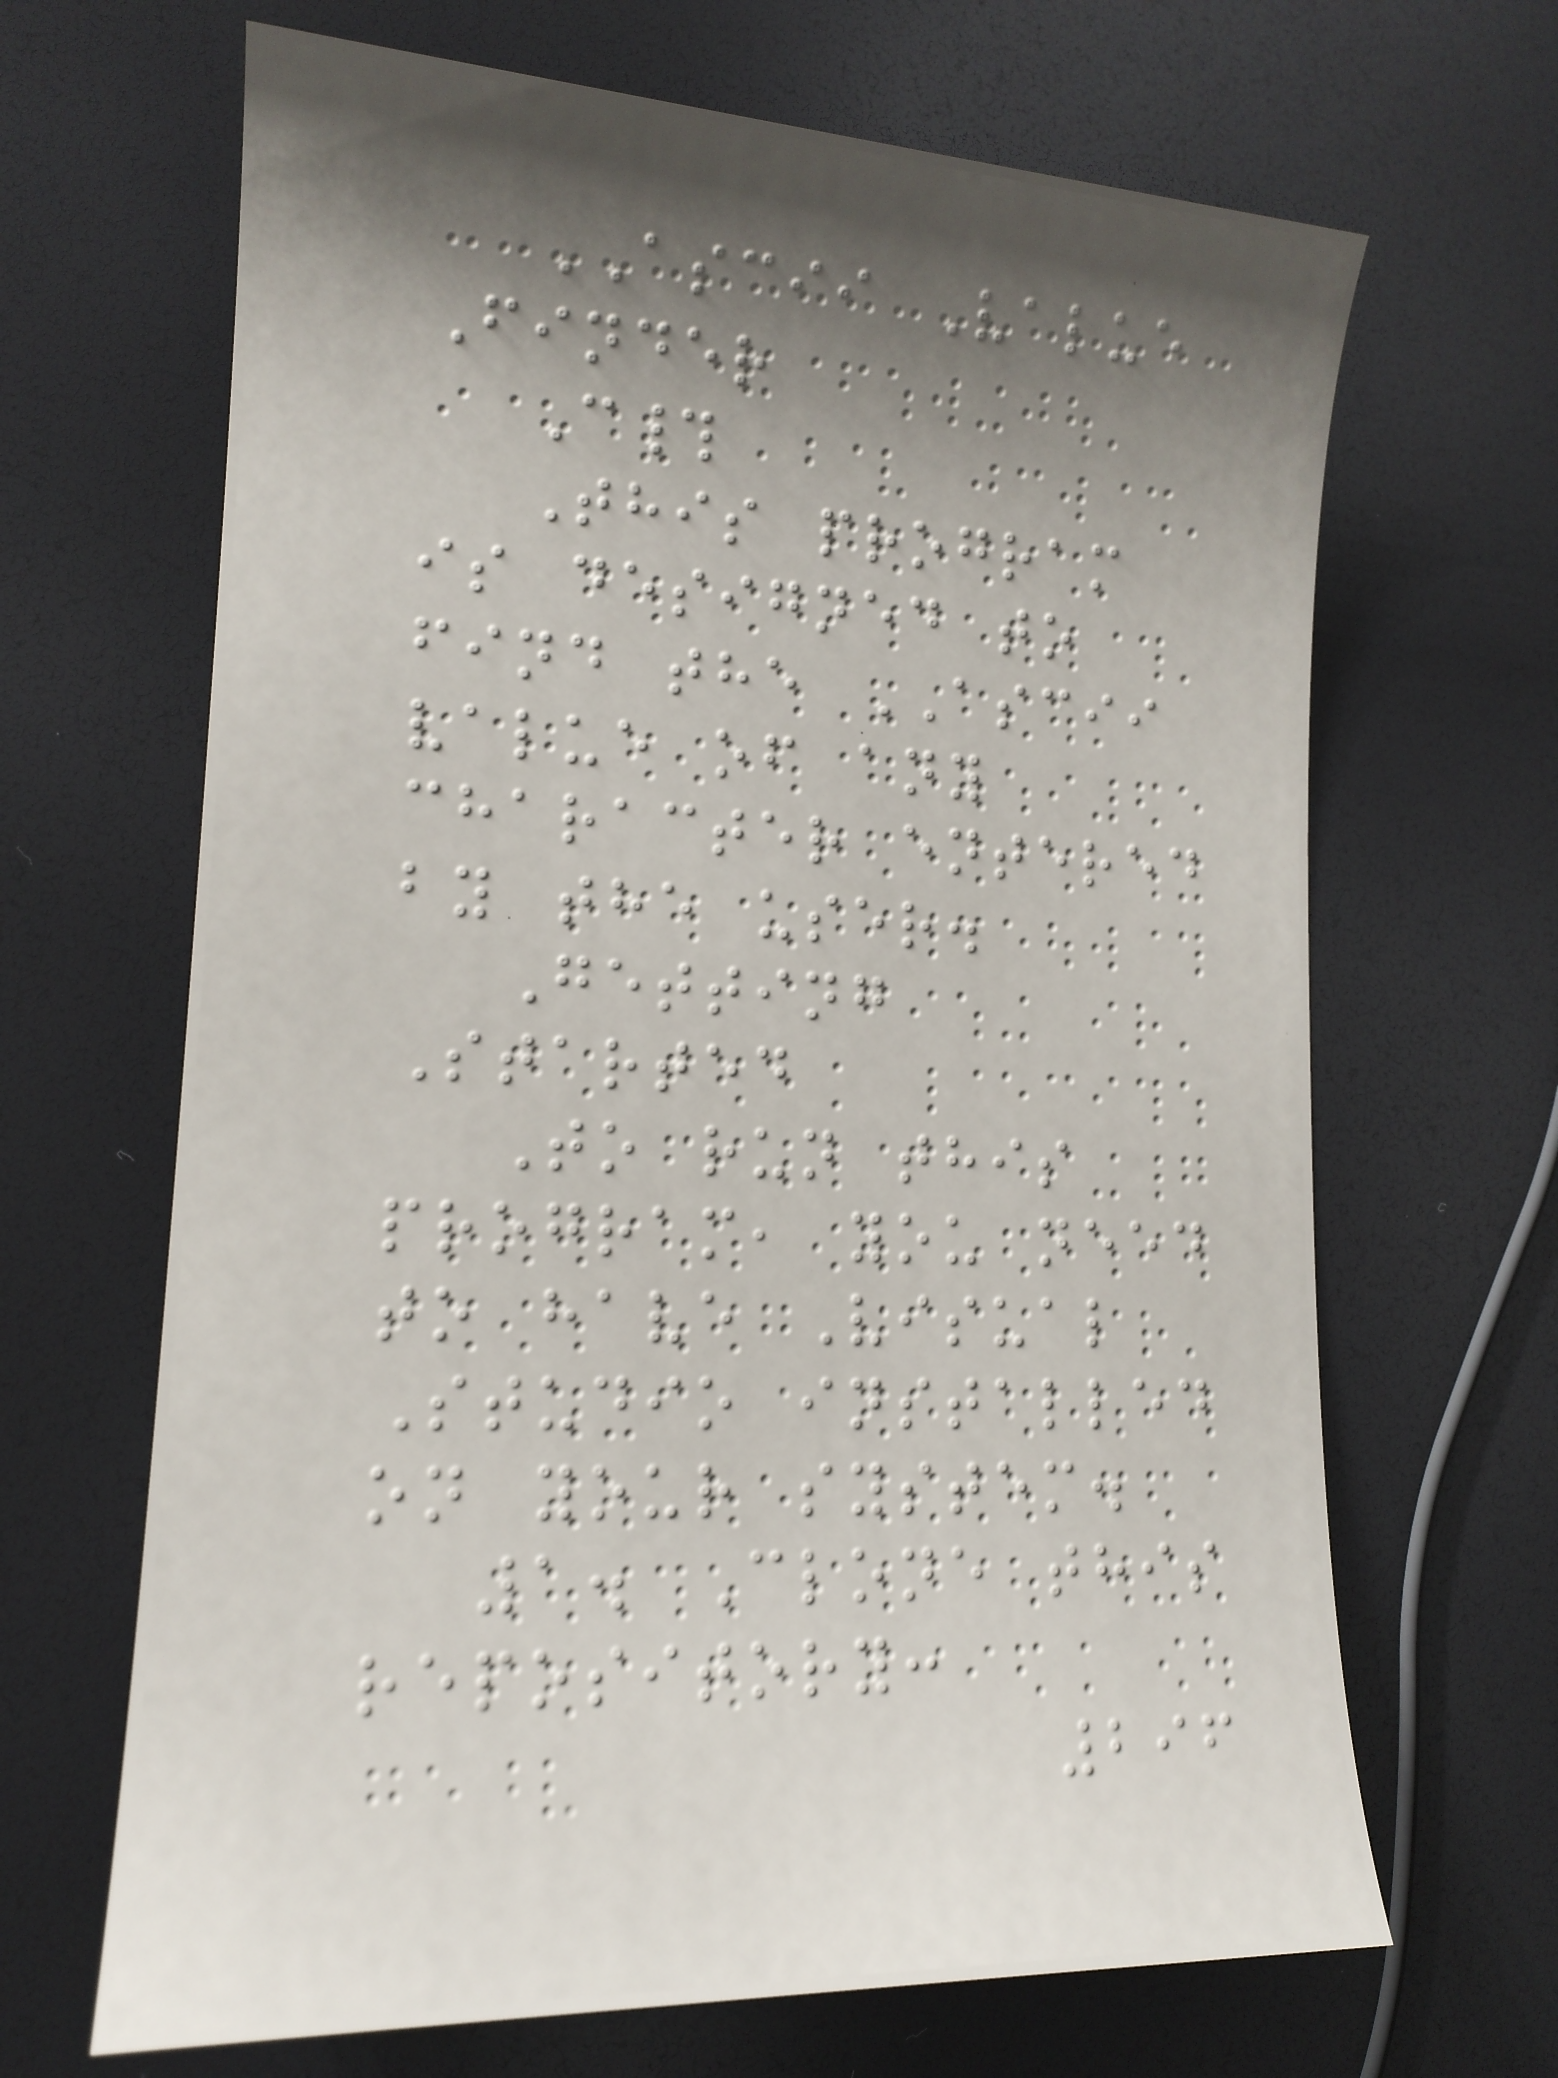ASCII Value
Finder
C#
This program
is designed to
find the ASCII
value of any
character entered
by the user.
Getting
Started
To run this
program, you need
to have Visual
Studio installed
on your system.
1. Clone this
repository:
296
